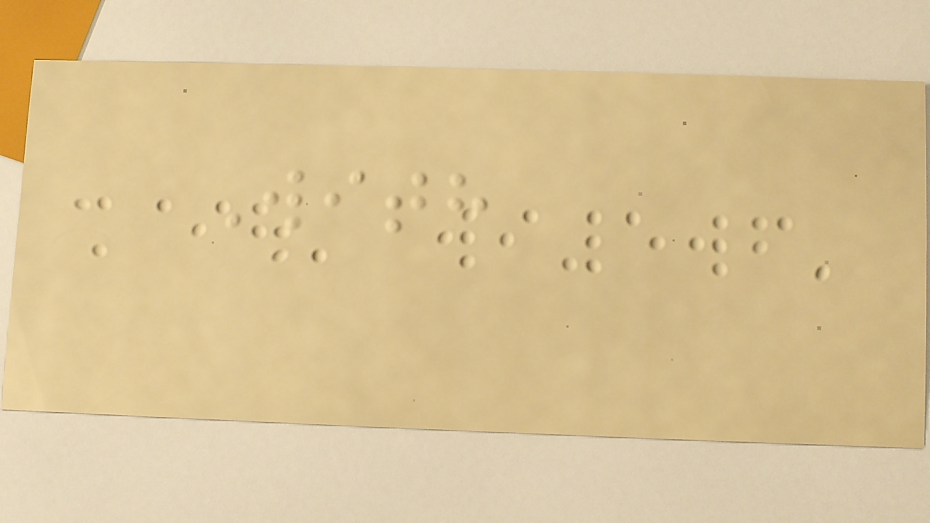With
